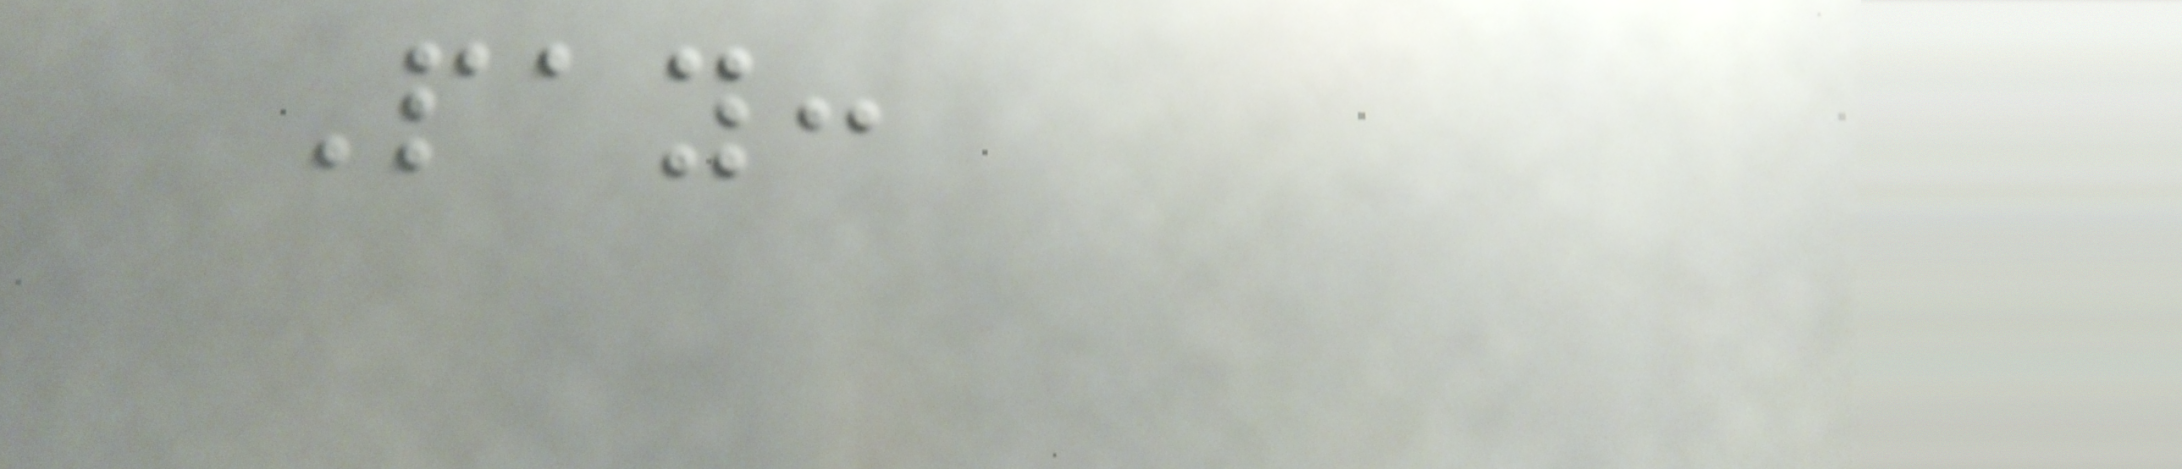Pay:
